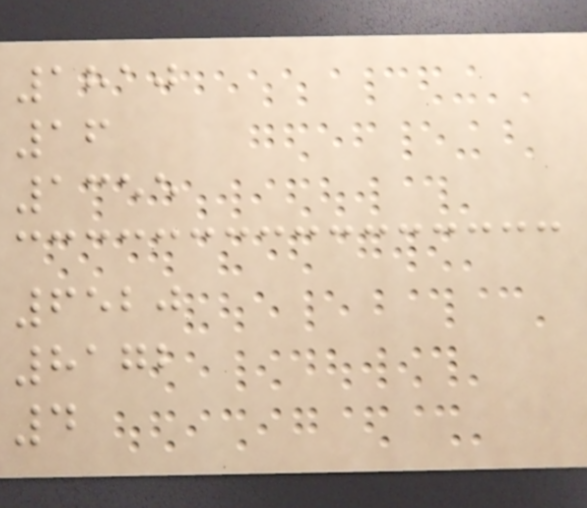1810
16
1355
6520
8172
4
